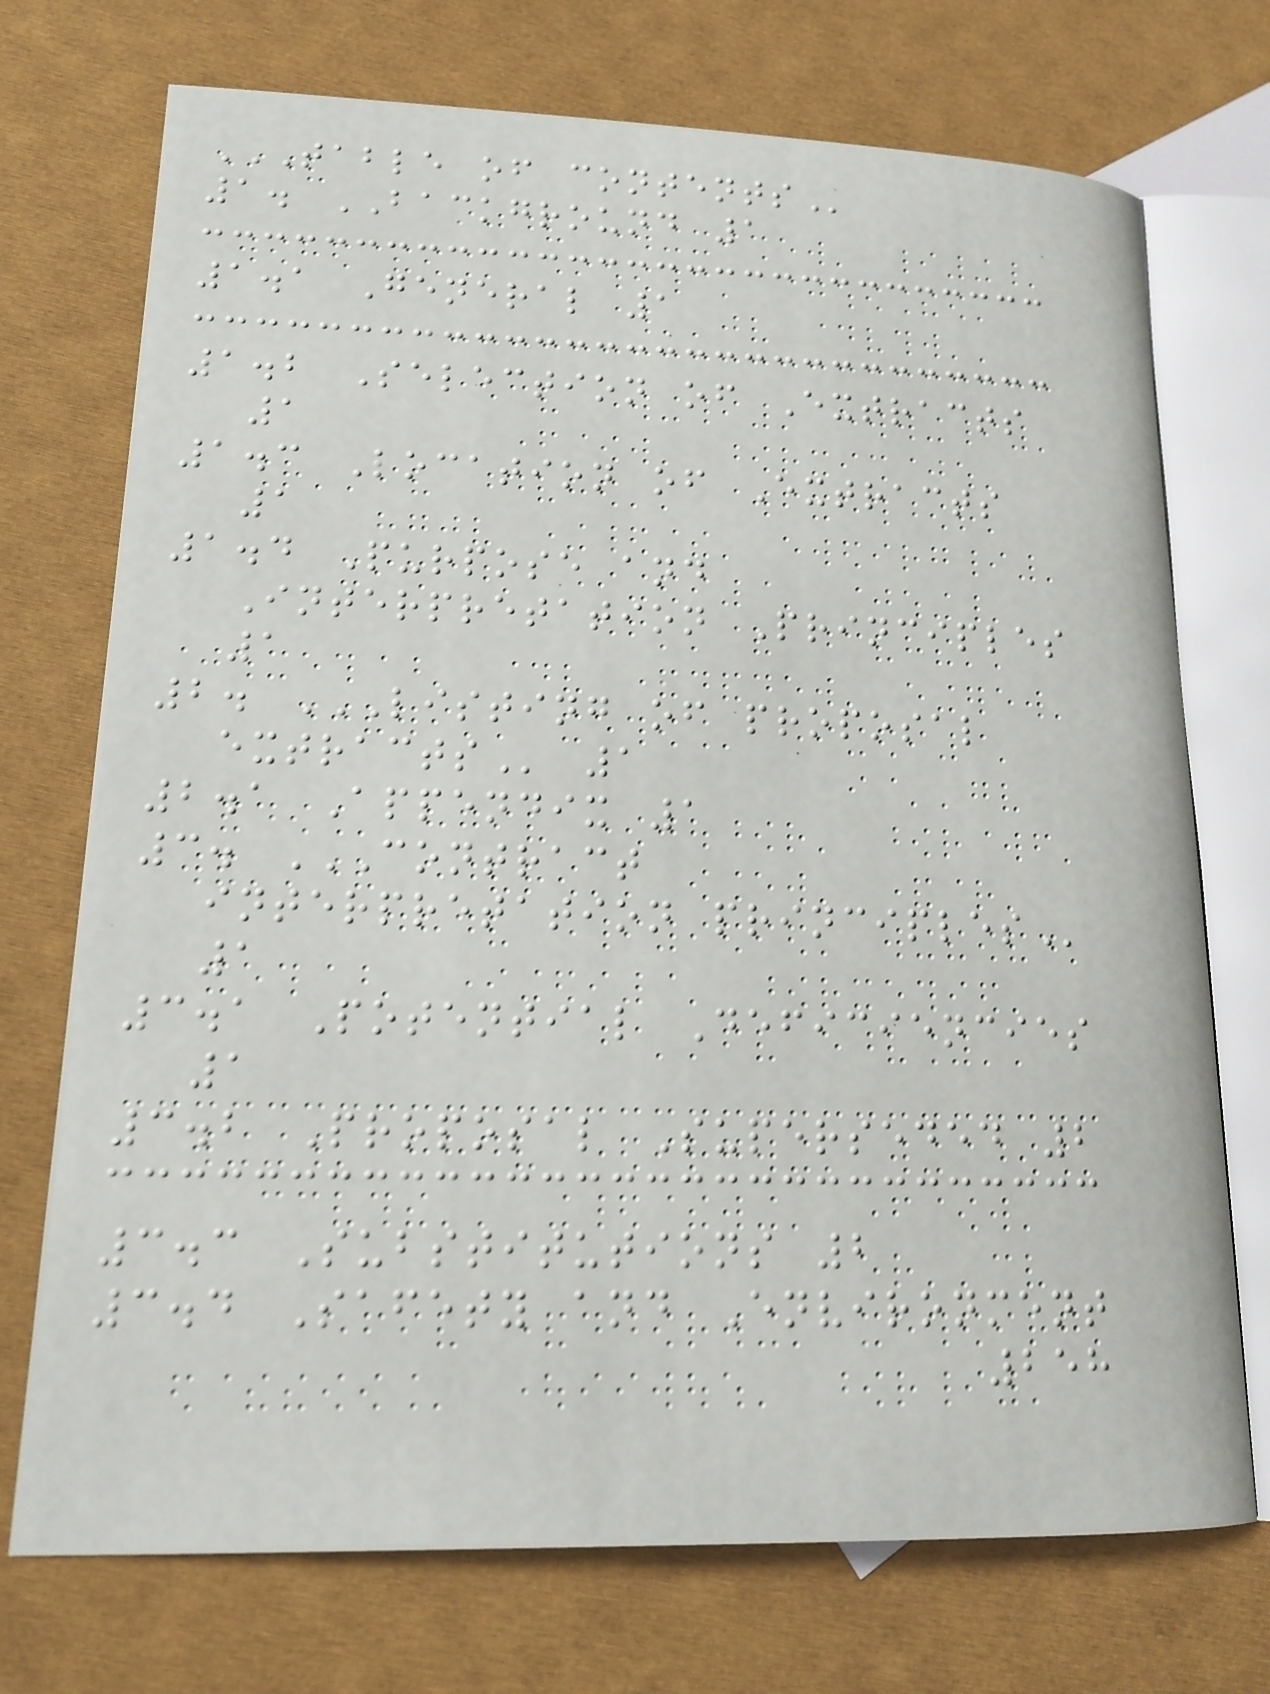TABLE OF CONTENTS
1. BACKGROUND 1
1.1 General 1
1.2 Selection of Extracts
1
1.3 Location of Extracts
1
1.4 Purpose and
Interpretation Principles
1
2. LISTING OF PROPOSAL
EXTRACTS 1
2.1 Appendix 1
3. CONTRACT
INTERPRETATION PRINCIPLES
1
3.1 Potential Deficiencies
1
3.2 Proposal Superseded 2
3.3 Substitutions 2
3.4 Safety and Environment
258
